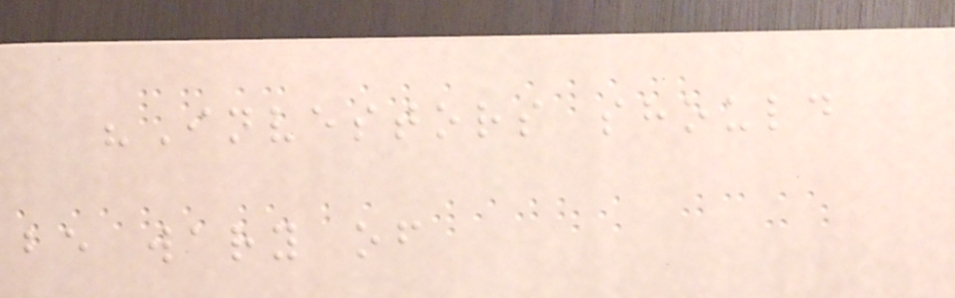"Investors should
be wary of
